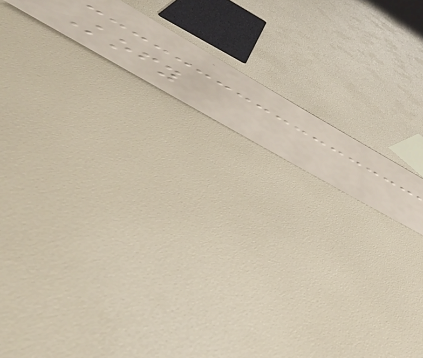Kofy
